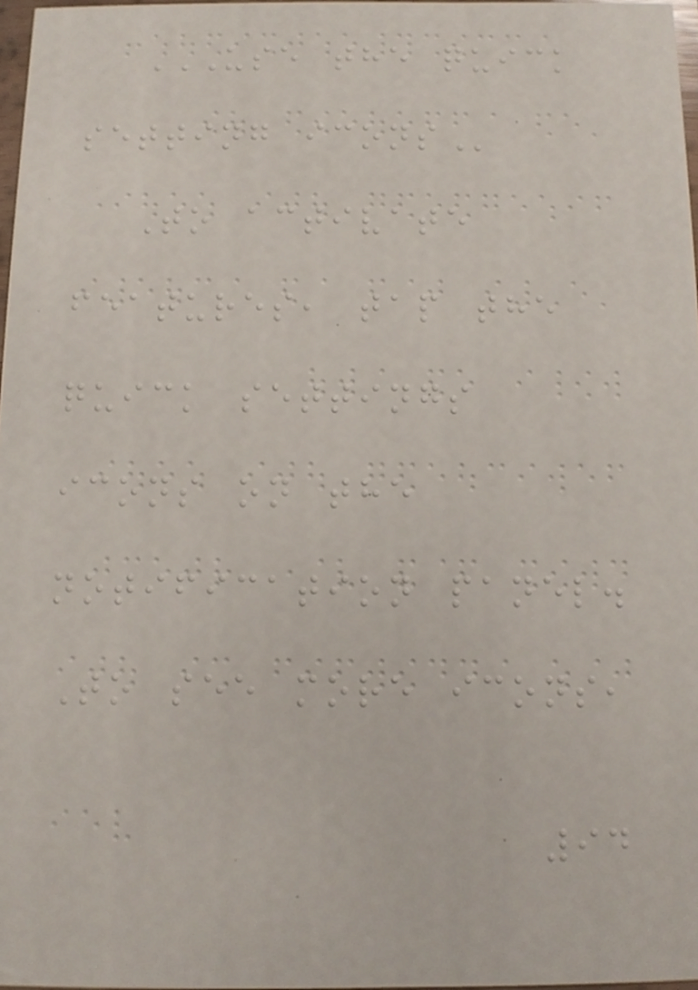USE THE QUICK
SETTING ICONS
To activate
features, tap the
quick settings
icons on the
notification panel.
To see more icons,
94
